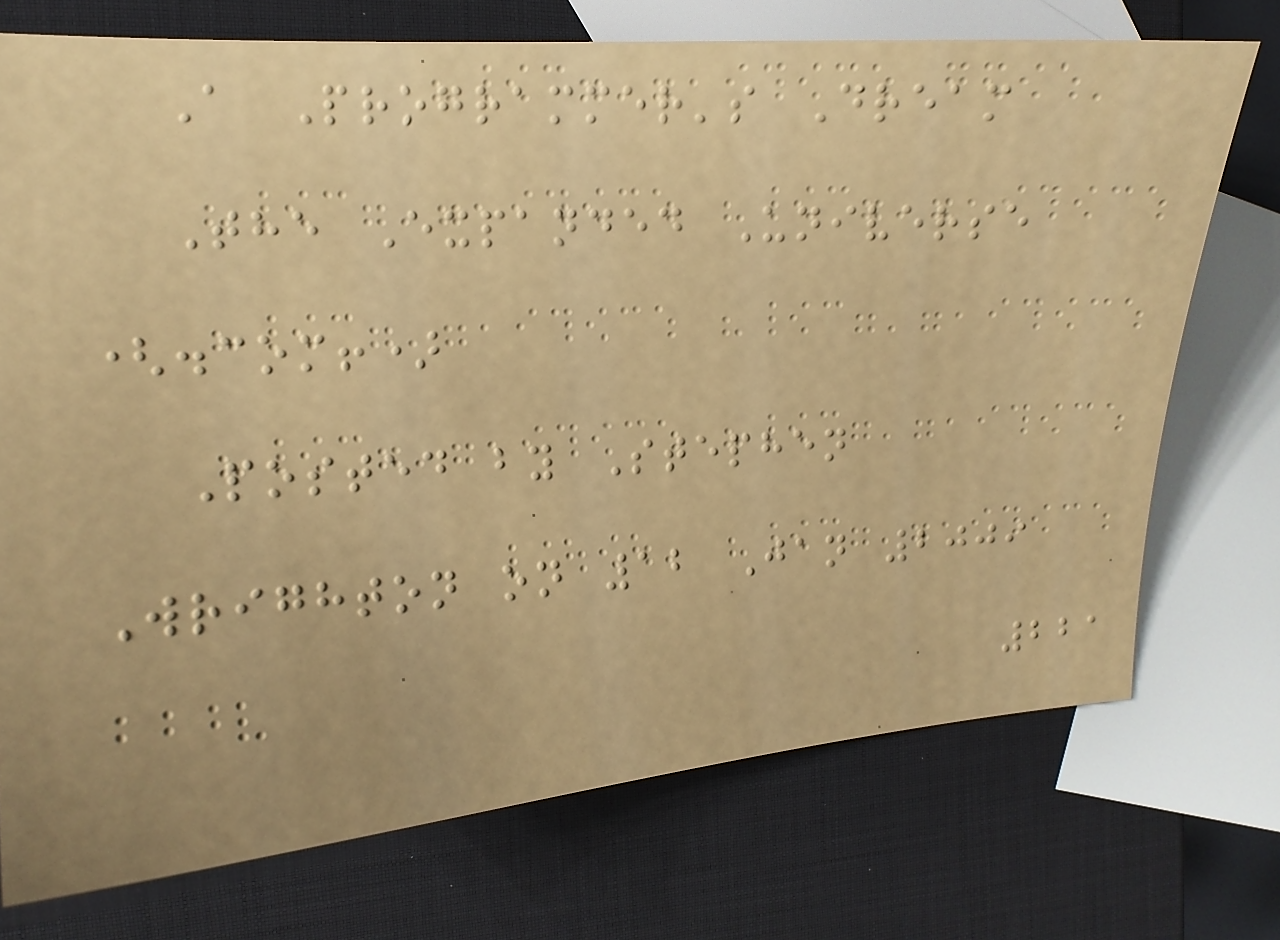A Programmer's Dream
The Expanded Universe
(.com!)
Posted by Stephen
Wrighton on 12 Jan 2009
221
